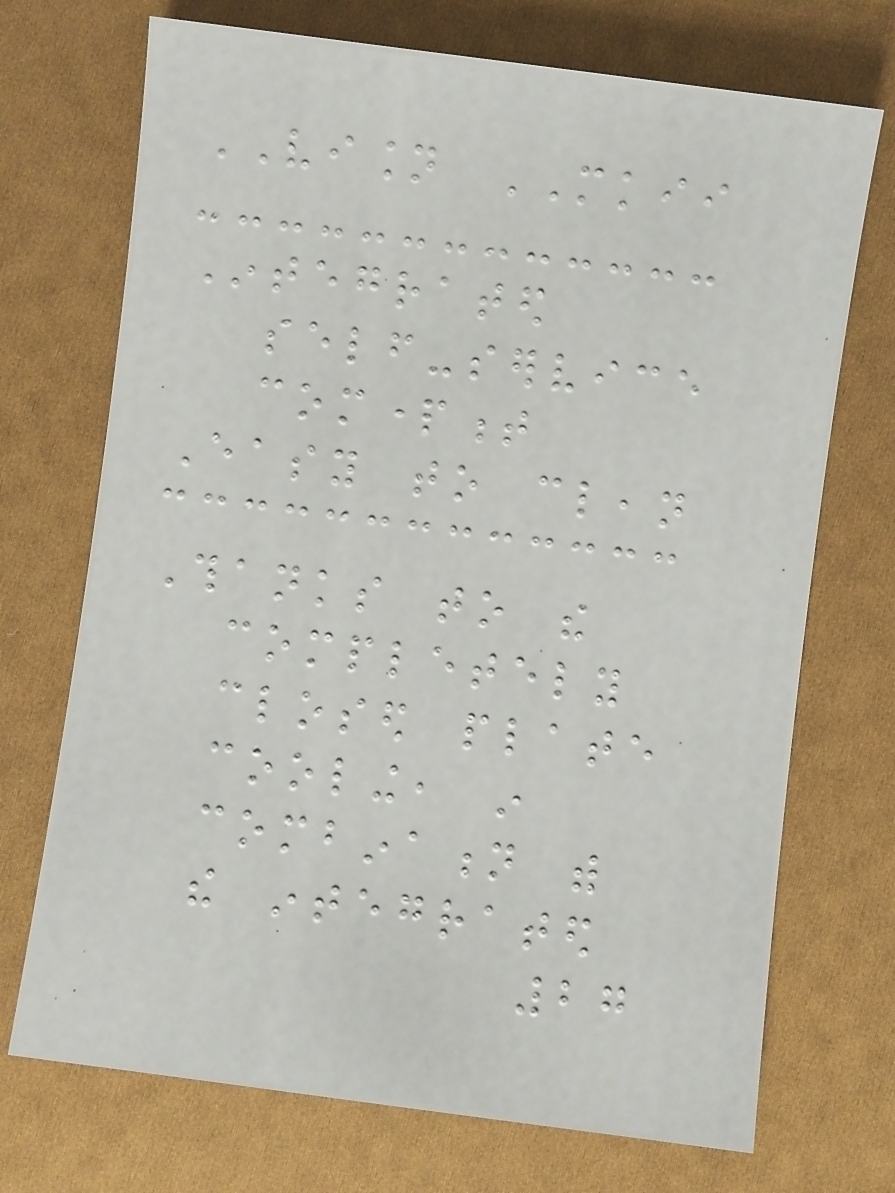VISION MKII
Integrated
self-service
compartment
Easy to clean
Thanks to the
completely
closed plate
cooling, in
combination with
the integrated
27
